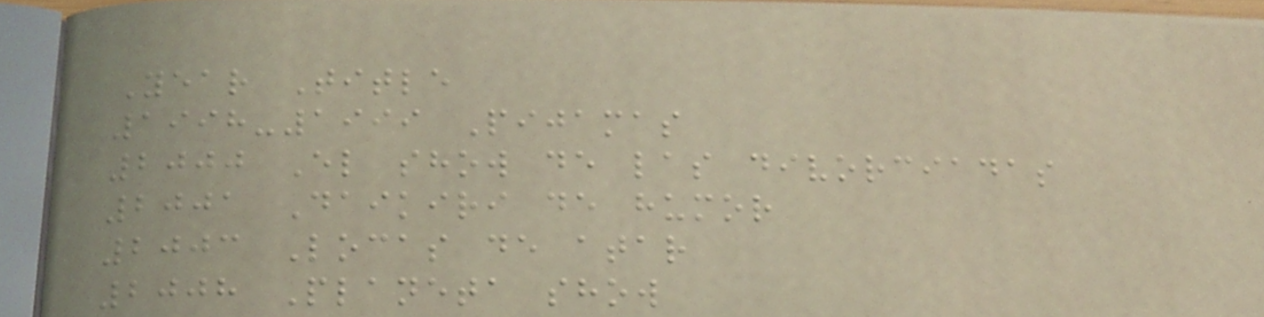Year Title
1998-1999 Pijamas
2000 El show de las divorciadas
2001 Daikiri de humor
2003 Locas de atar
2008 Planeta show
